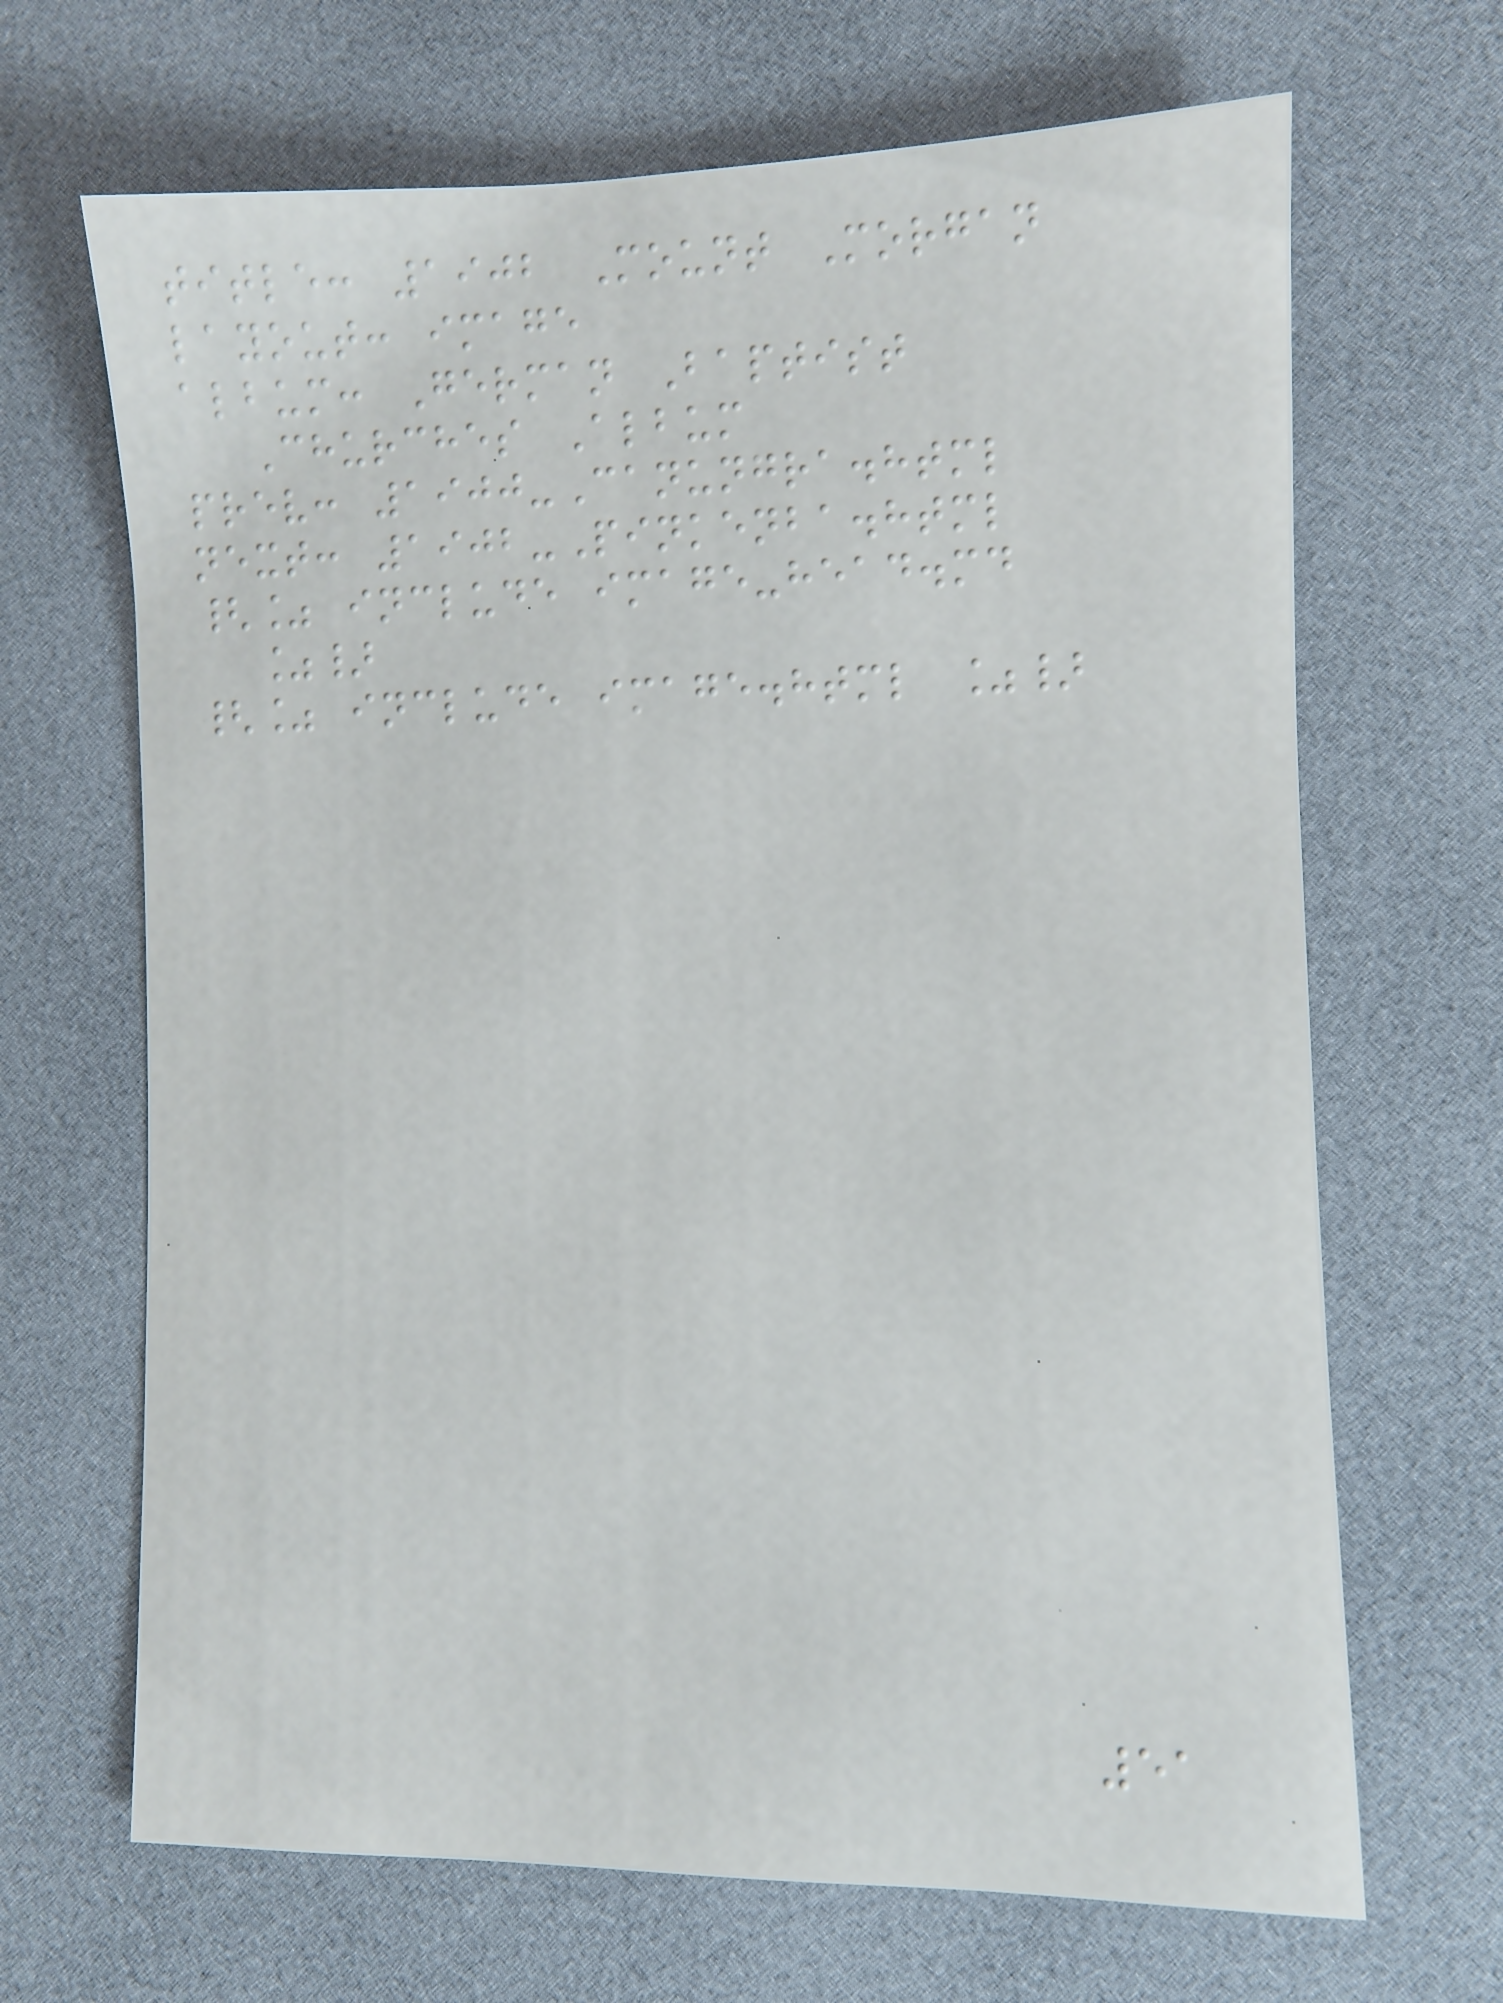title: 1902 Mount Morgan
layout: image
album: German Baptist
Churches Album
prev: 1900-Canungra.html
next: 1902-Pinkenba.html
{% include image-head.md
%}
{% include image.html %}
51
